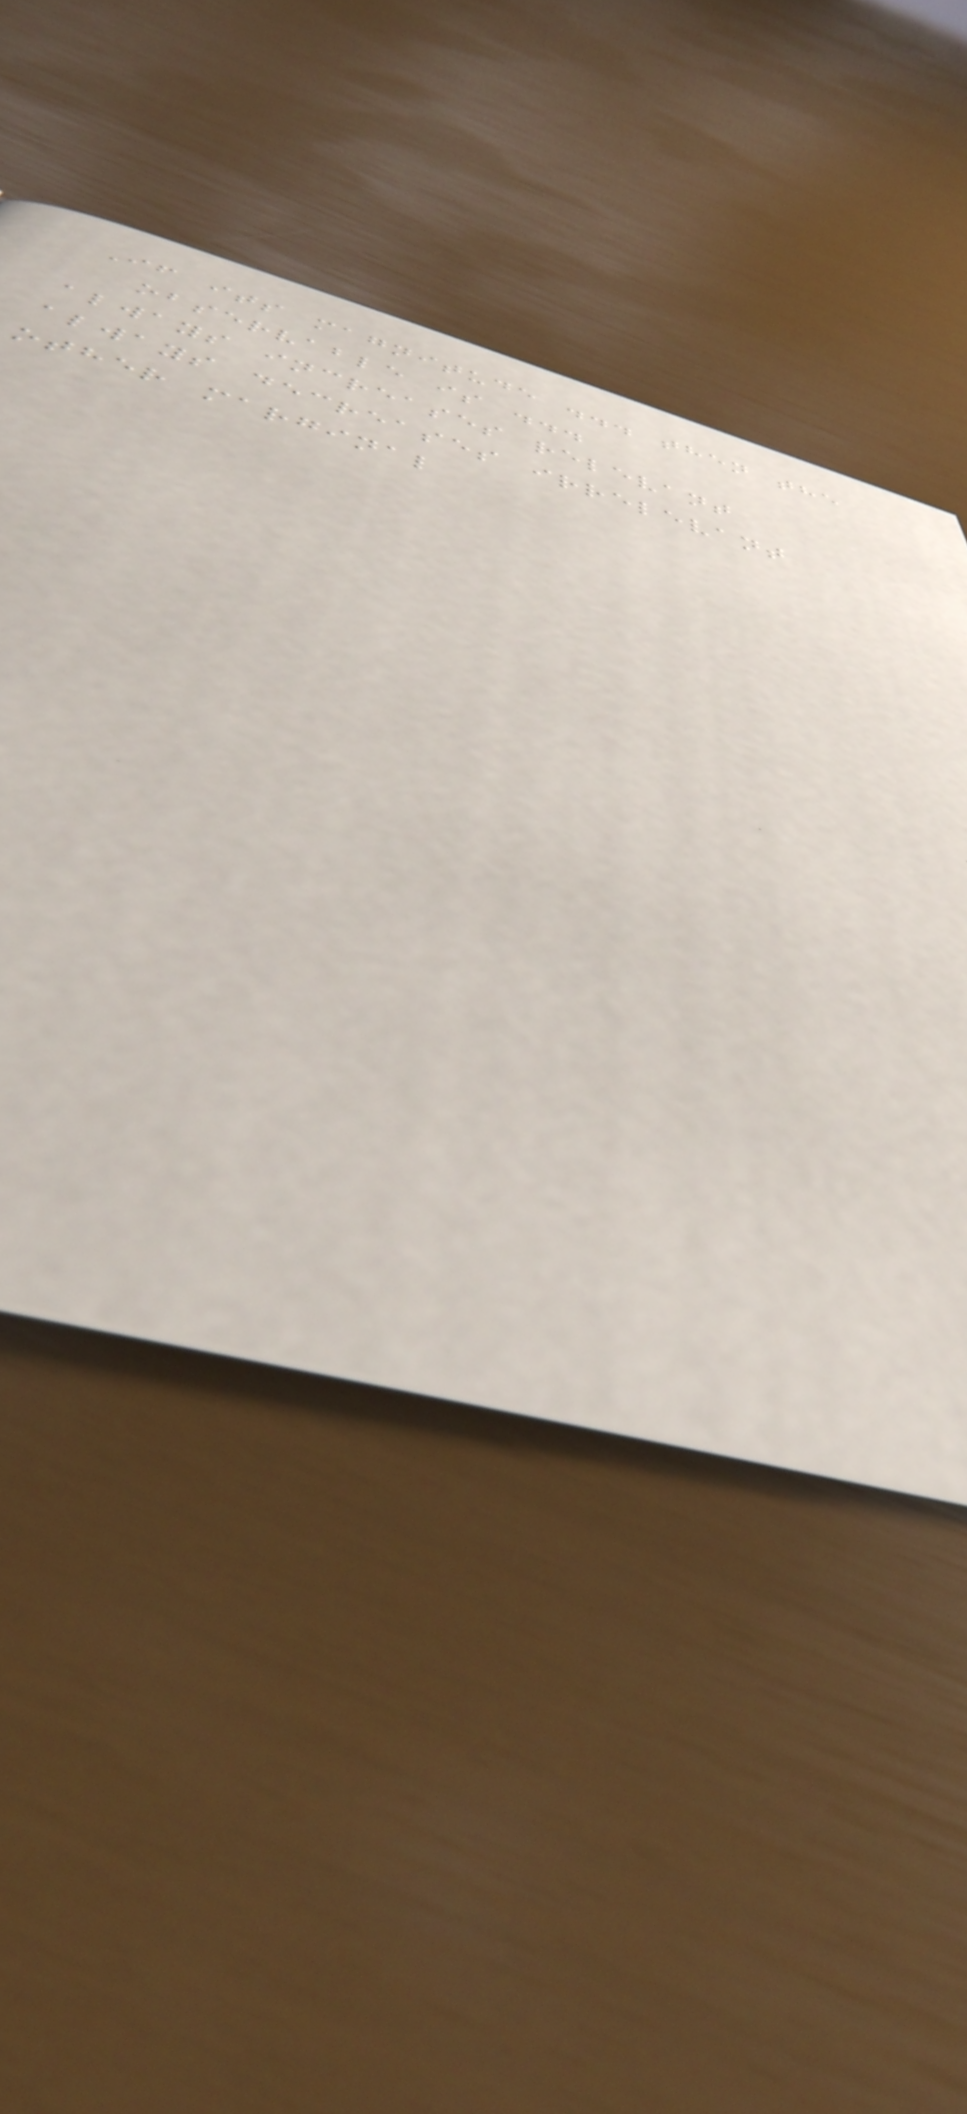If its magnitude ... then the
observable is ...
always increases relevant
always decreases irrelevant
other marginal
